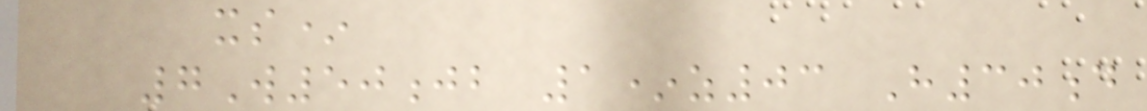xs*
7W50jb 1*z03 H30d
